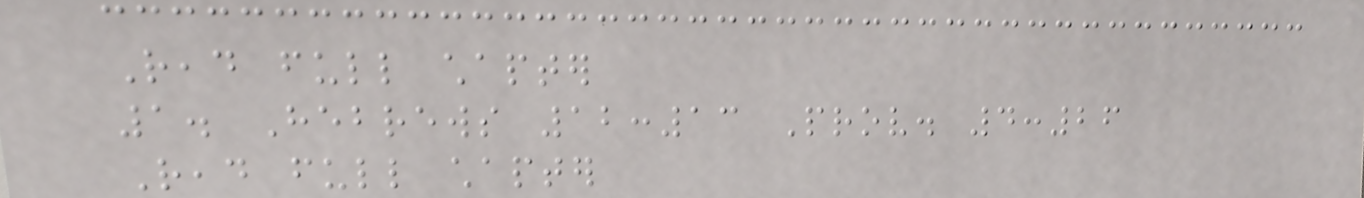Read full chapter
1. Hebrews 12:13 Prov. 4:26
Read full chapter
